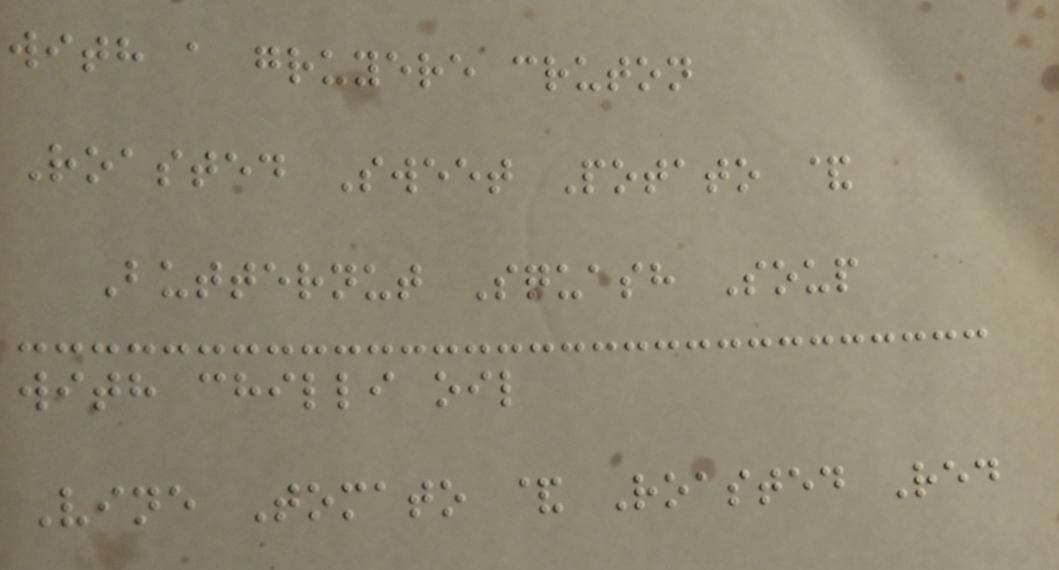with a gruyere cruton
Roasted Sweet Potato &
Butternut Squash Soup
with chilli oil
Vine Tomato & Roasted Red
